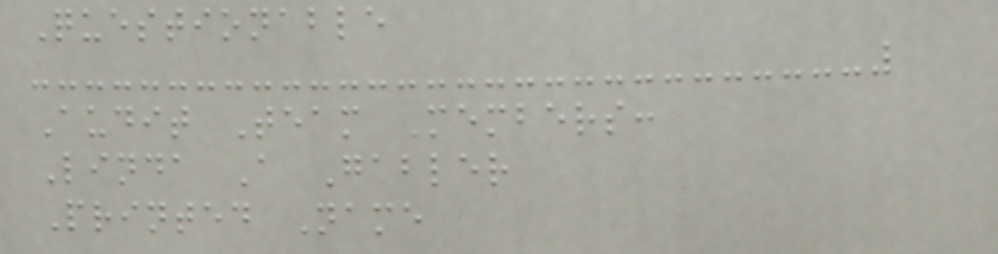Questionable
Audit Team Members:
Linda A Gabler
Printed Name
